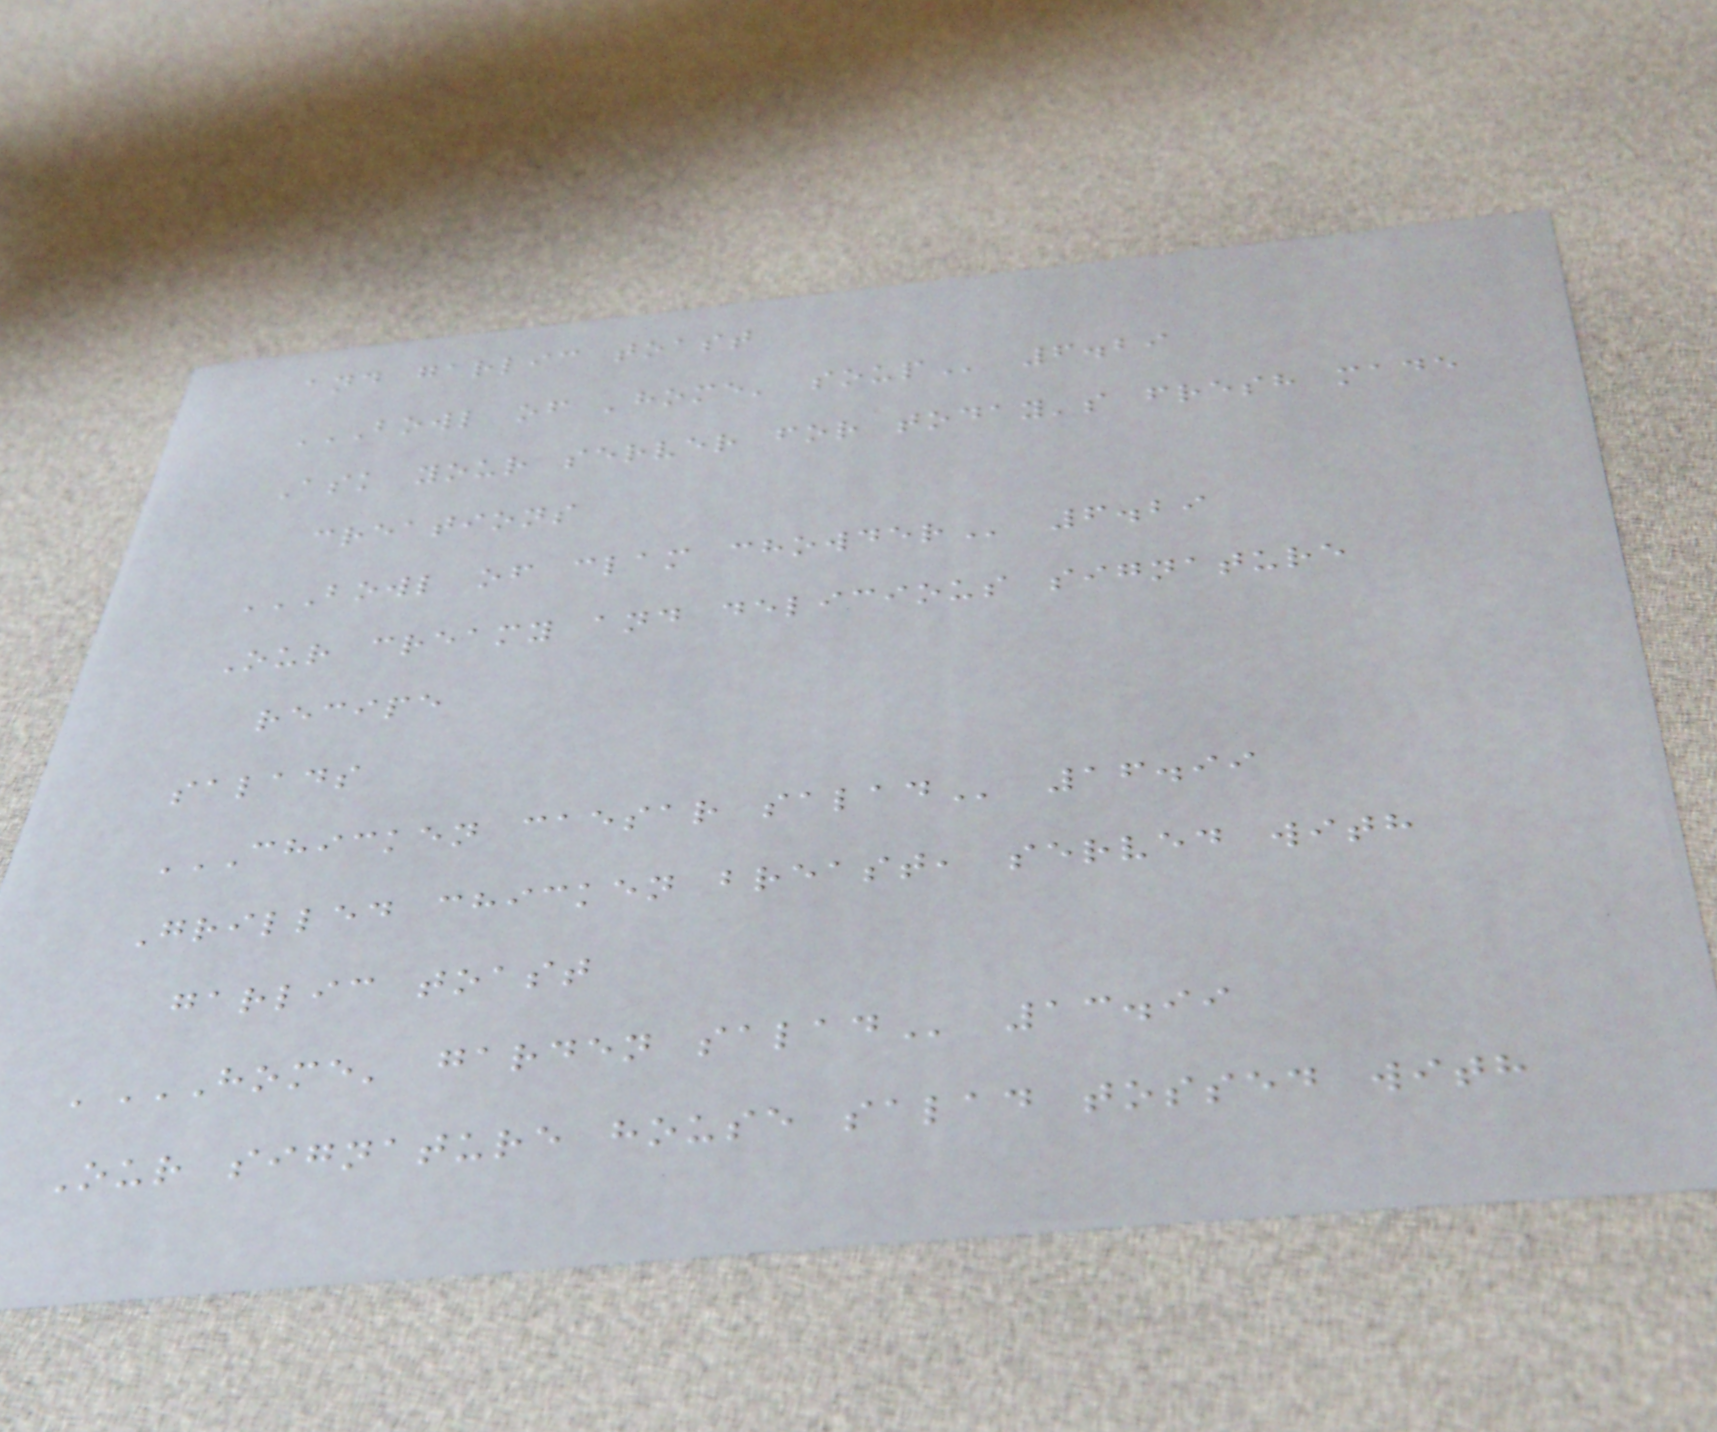and garlic toast
BOWL OF 'HOME' SOUP 6.29
Ask your server for today's fresh made
creations
BOWL OF CLAM CHOWDER 6.29
Our creamy and delicious signature
recipe
salads
CHICKEN CAESAR SALAD 16.99
Grilled chicken breast, served with
garlic toast
'HOME' GARDEN SALAD 13.99
Our signature house salad tossed with
